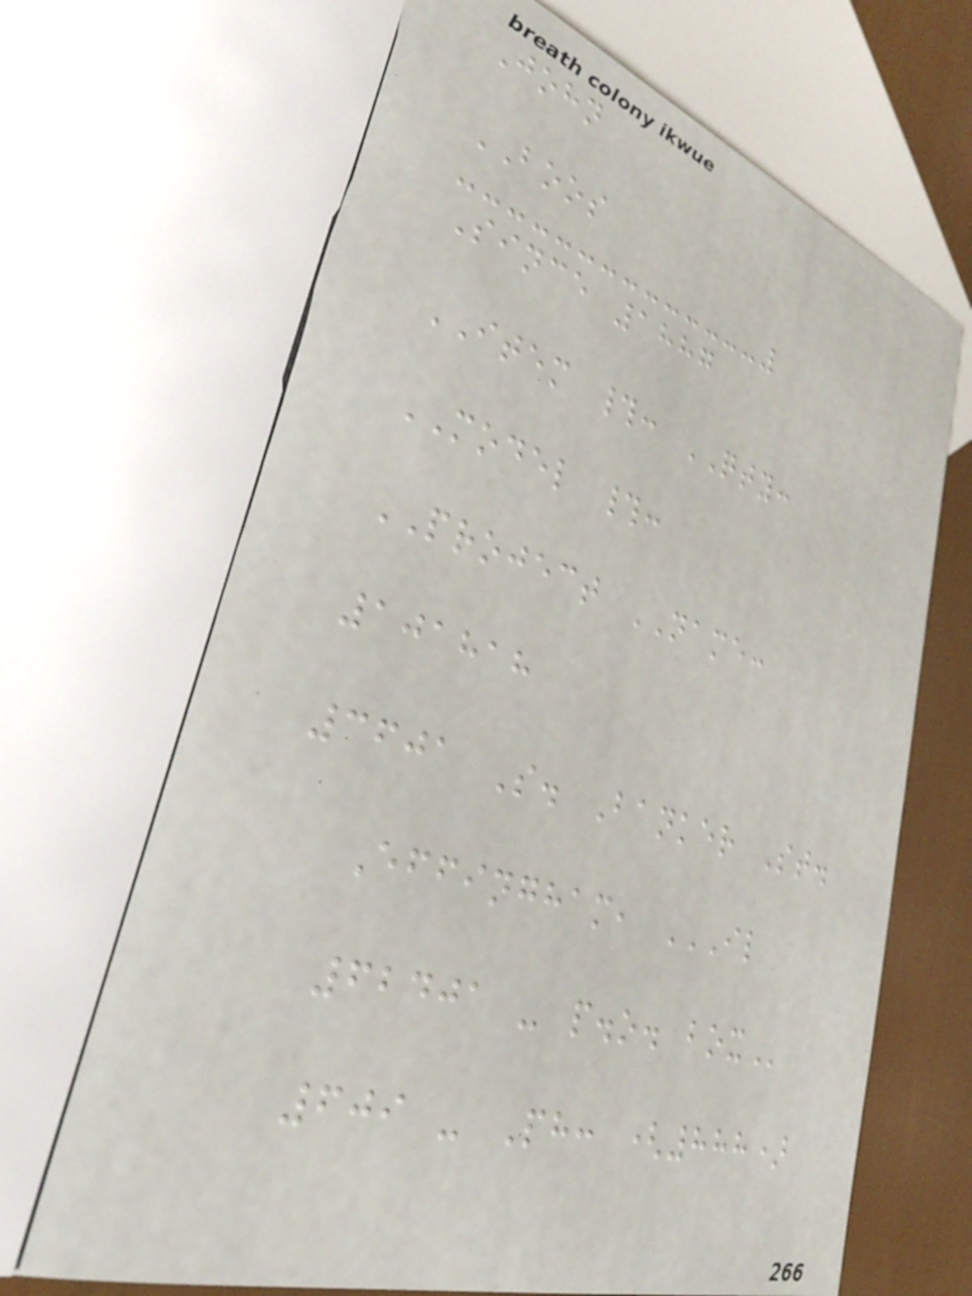John
BOOS
Since 1887
ITEM #: QTY:
MODEL #:
PROJECT NAME:
101818
3601 S. Banker St.
Effingham, IL
62401 - P.O. BOX
609 - Ph: (888)
